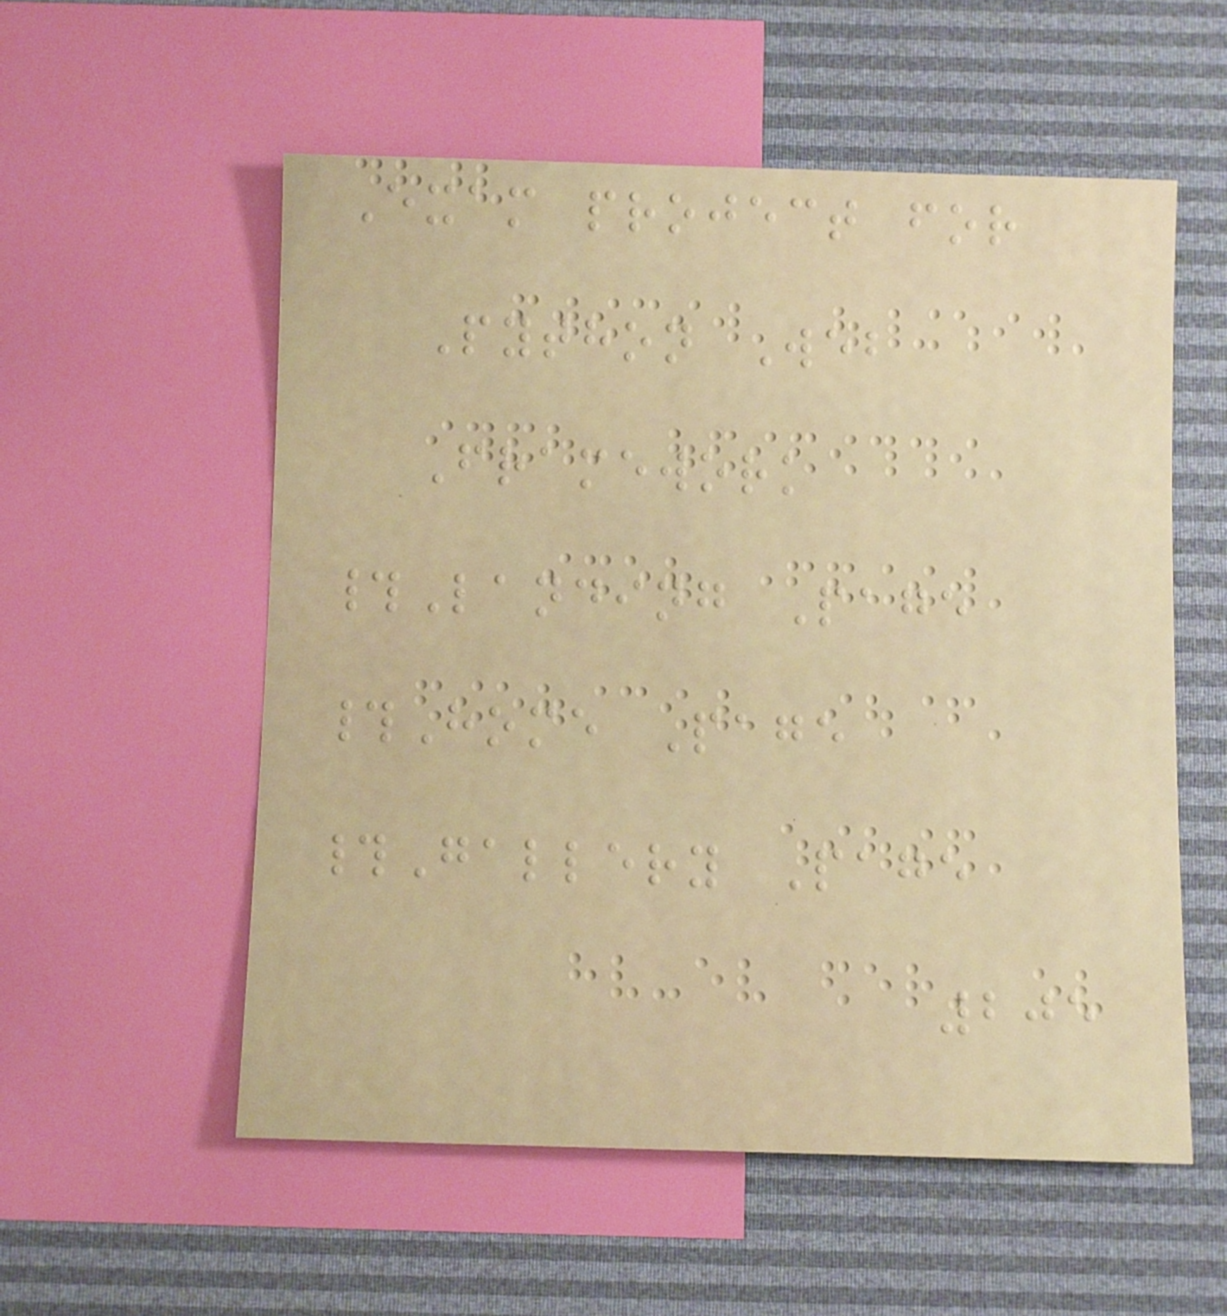Exam project for
Python Web
Framework
#Landing Page
#Home Page
#Gallery Page
205
